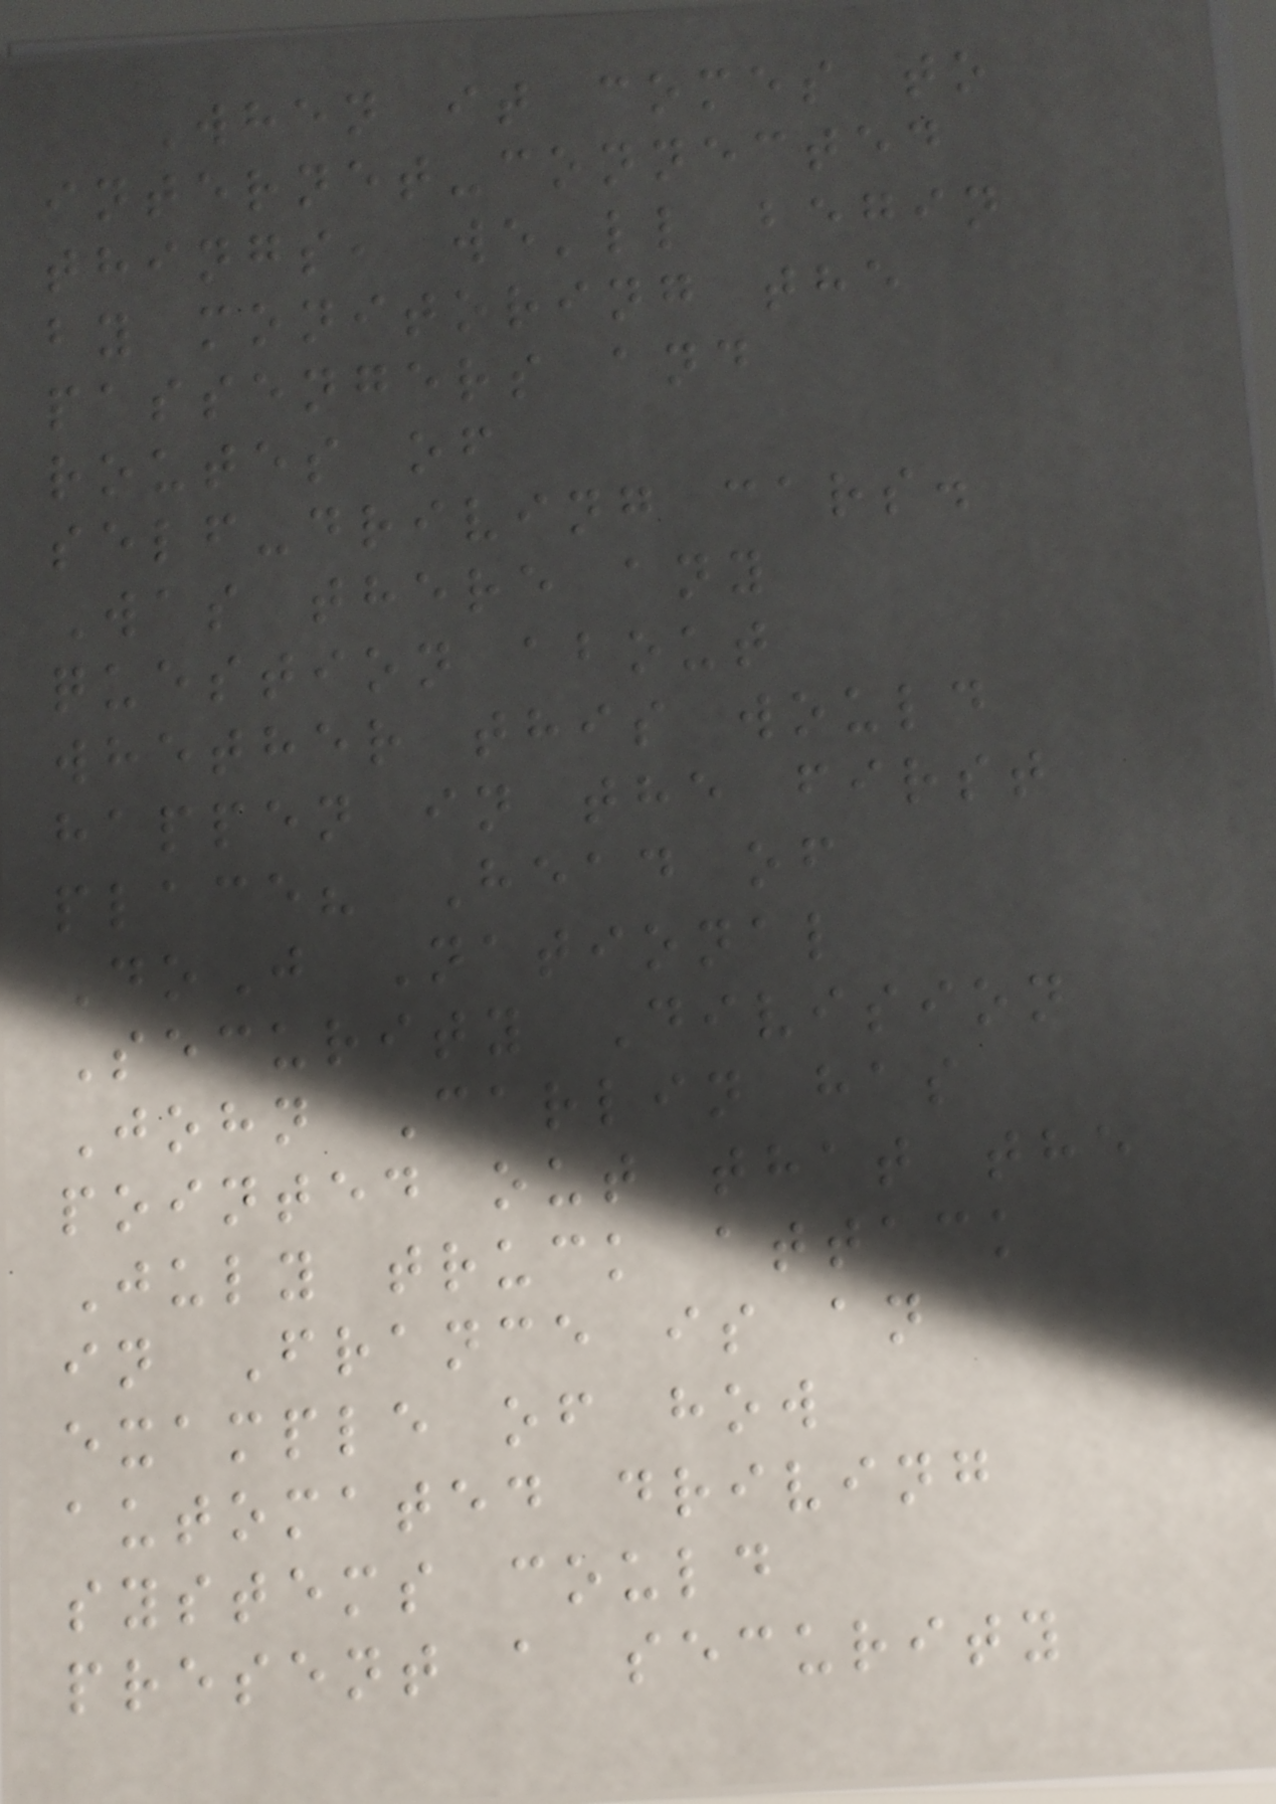When it comes to
internet-connected
things, we'll begin
by monitoring the
passengers and
routes of
self-driving cars.
Was there any
question about
whether this would
happen in the first
place? Head of
DoJ National
Security Division
John Carlin has
pointed out that the
July truck attack
in France is an
example of how
automated driving
systems could
present a security
